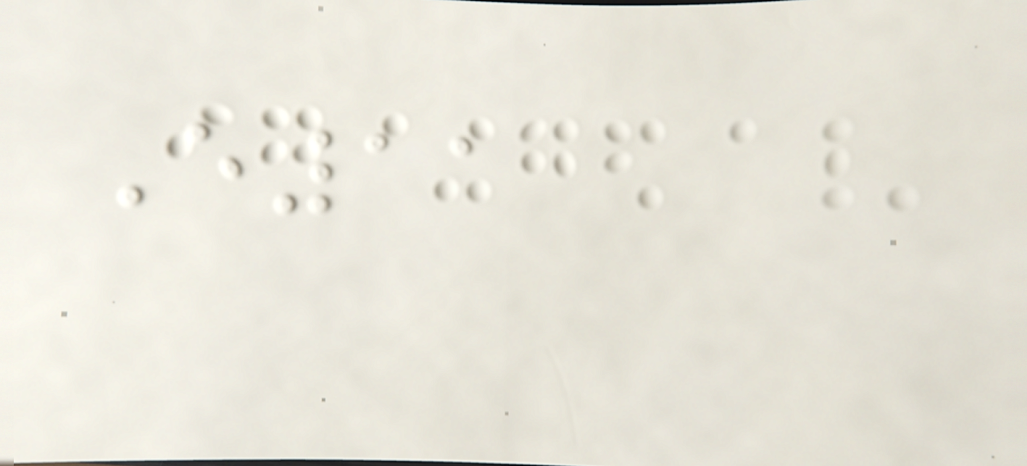E11
